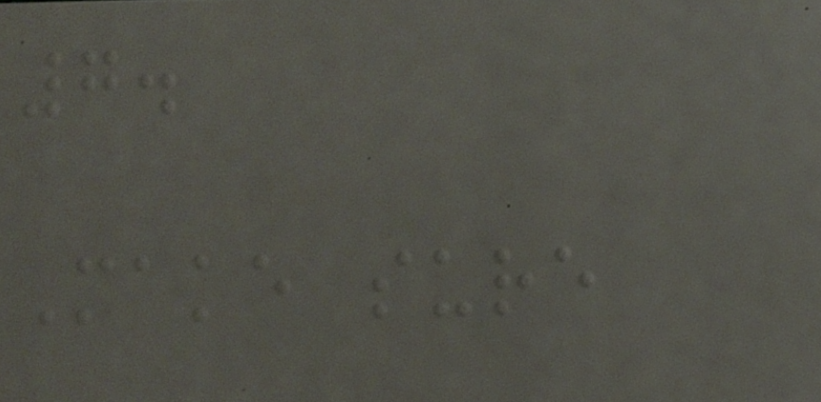7.
Make sure
